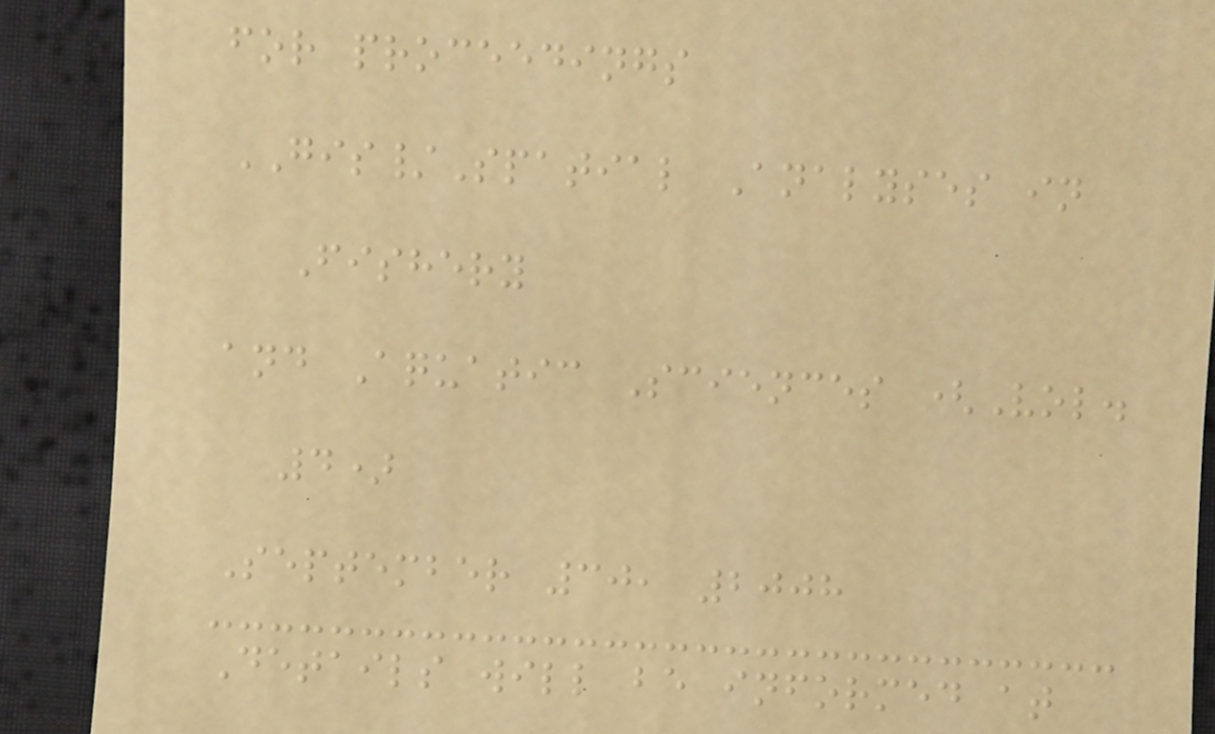for proceedings
GIS/Spatial Analyses in
Fishery
and Aquatic Sciences (Vol.
4)
September 30, 2008
Details will be informed at
